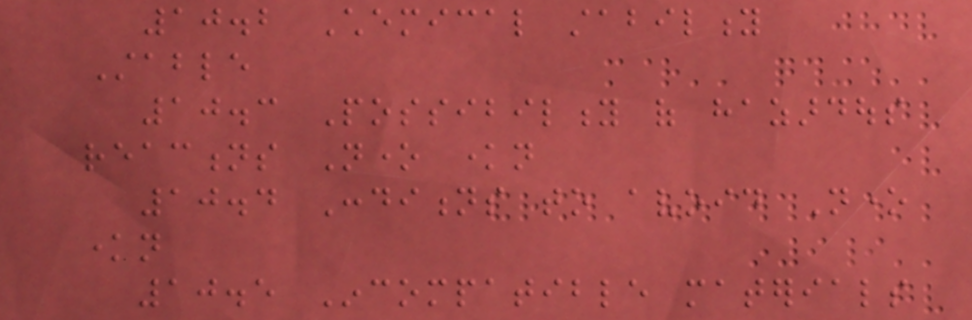10.2 Chemical stability
Stable
10.3 Possibility of hazardous
reactions None known
10.4 Conditions to avoid None
known
10.5 Incompatible materials
